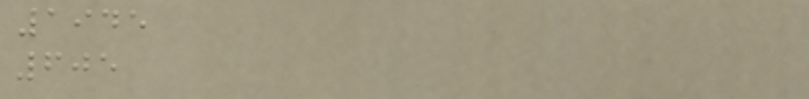1945
605
